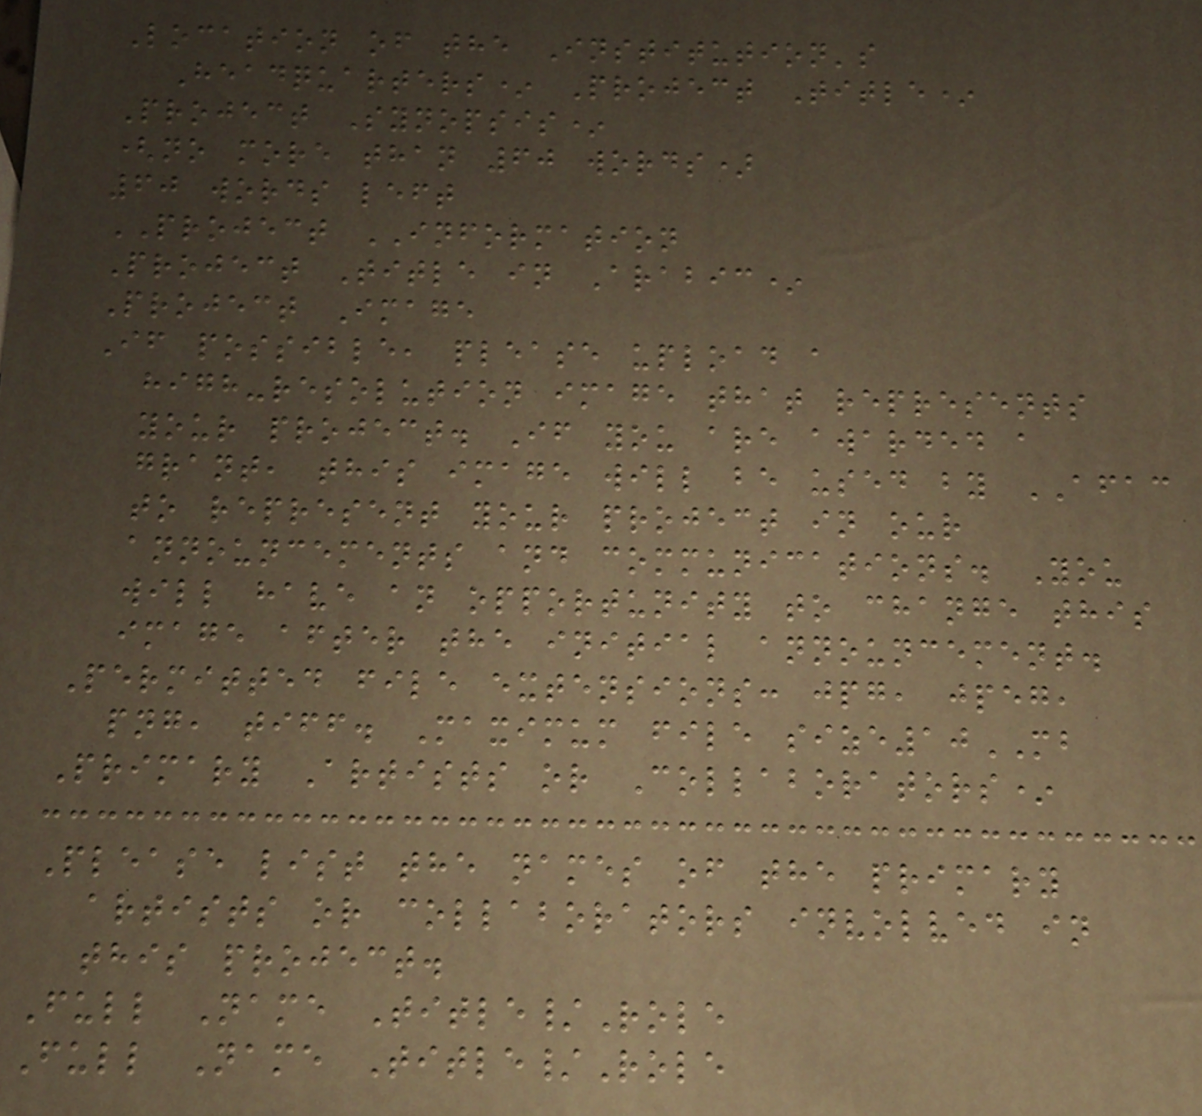Location of the Institution's
Headquarters* Project Title*
Project Synopsis*
(no more than 60 words)
60 words left
PROJECT INFORMATION
Project Title in Arabic*
Project Image
If possible, please upload a
high-resolution image that represents
your project. If you are awarded a
grant, this image will be used by AFAC
to represent your project in our
announcements and communications. You
will have an opportunity to change this
image after the initial announcement.
Permitted file extensions: jpg, jpeg,
png, tiff. Maximum file size10MB
Primary Artists or Collaborators*
Please list the names of the primary
artists or collaborators involved in
this project.
Full Name Title/Role
Full Name Title/Role
